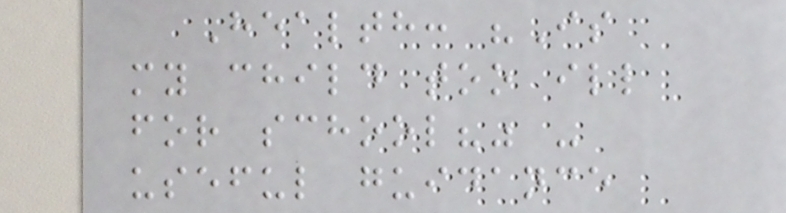Health: "Is
my child too ill
for school?" -
useful guidance
